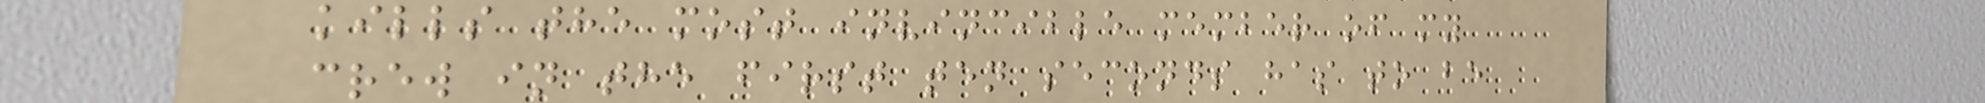kills the most invincible member of my
crew in the first ten seconds has to be
